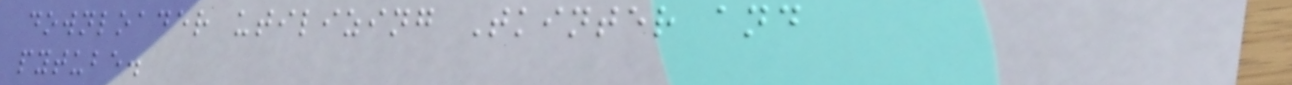downloader utilizing Tkinter and
pytube.
